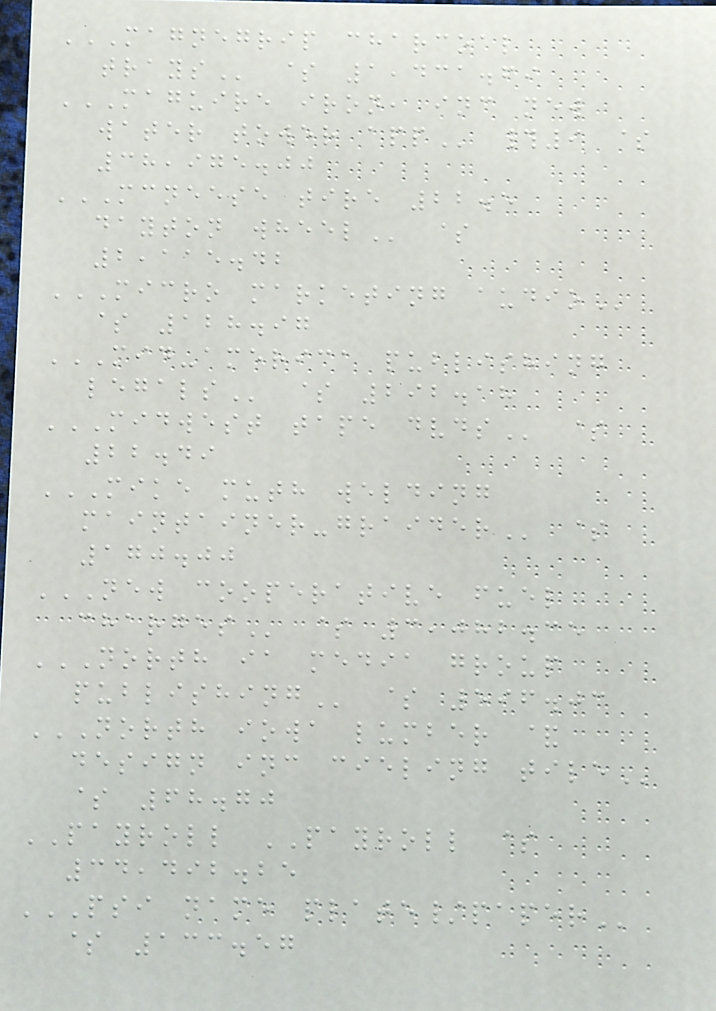MAGNEGRIP CHARCOAL
TRAYS $ 1,431.69
MAGUIRE IRON, INC NEW
WATER TOWER APP #9 $
38,975.00
MCNEESE TIRE 22.5
DAYTON WHEEL $
2,115.42
MICRO MARKETING AUDIO
$ 128.97
MID-AMERICA PUBLISHING
LEGALS $ 292.18
MIDWEST TAPE DVDS $
22.49
MIKE MUTH WELDING
MAINTAINER-GRAIDER $
170.00
NEW COOPERATIVE FUEL
CHARGES $ 3,082.35
NORTH IA MEDIA GROUP
PUBLISHING $ 596.03
NORTH IOWA LUMBER &
DESIGN INC CIELING TILE
$ 68.70
PAYROLL PAYROLL $
34,492.25
PSI NAME PLATE/PAPER
$ 133.57
